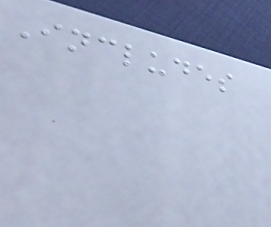Includes
